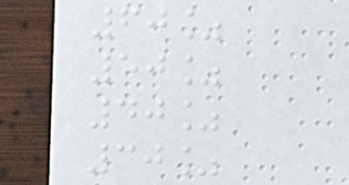60%
50%
40%
30%
